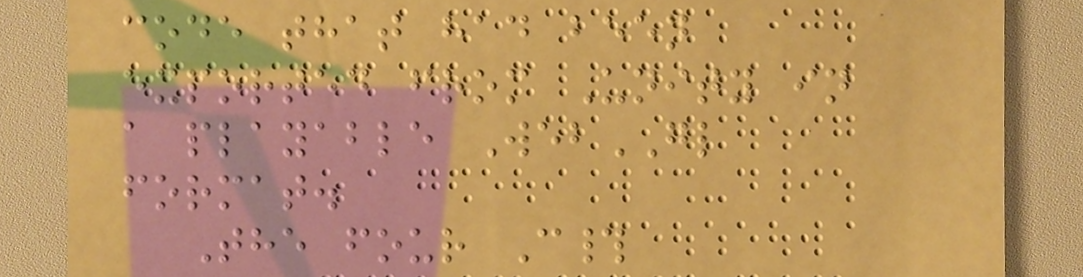code that had been
exported from Unity in
a playable WebGL
format.
The four C#
